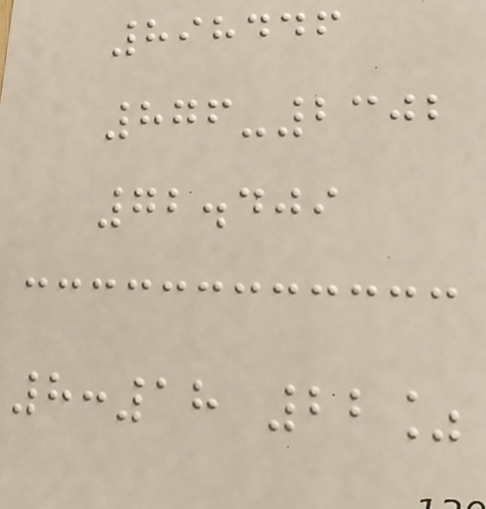898446
876-2302
72.409
8:18 22%
